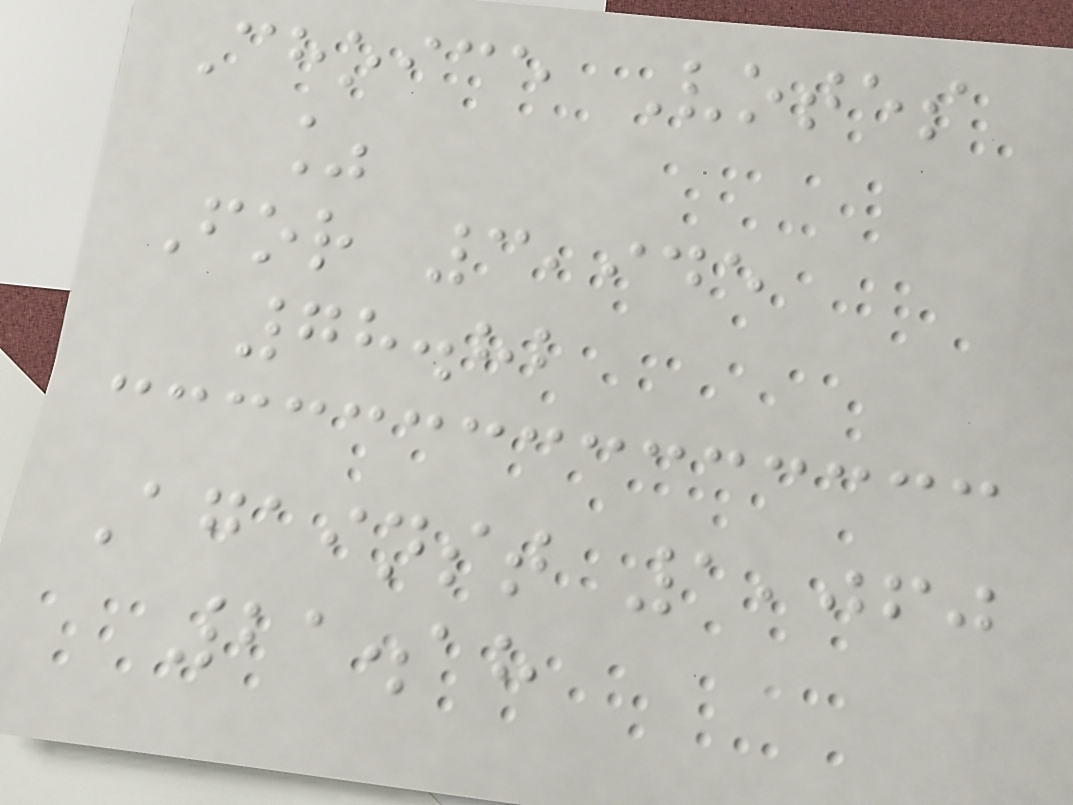Choice Votes
%
For 3,945
78.82
Against 1,060
21.18
